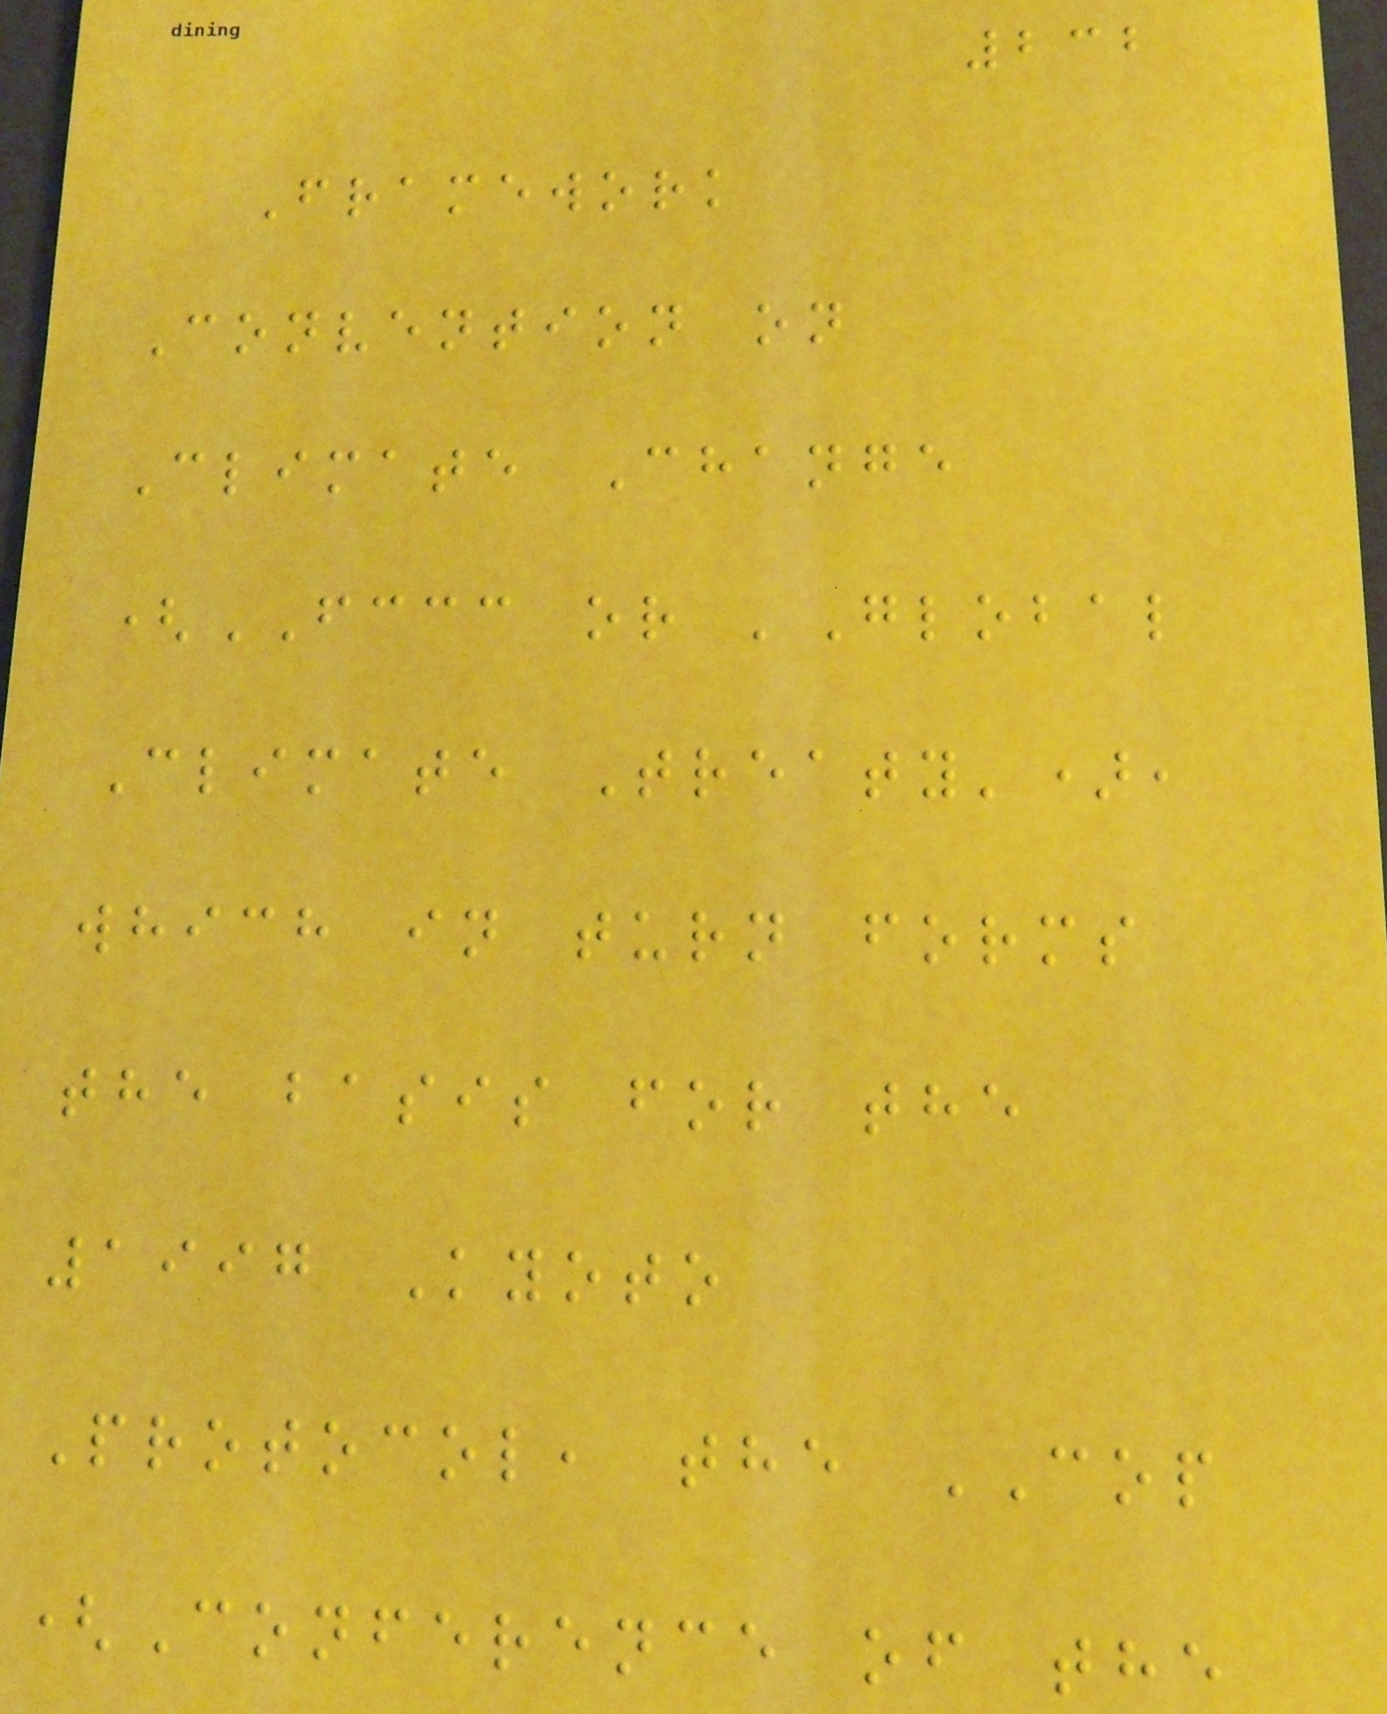232
Framework
Convention on
Climate Change
(FCCC or 'Global
Climate Treaty'),
which in turn forms
the basis for the
1997 Kyoto
Protocol, the COP
(Conference of the
